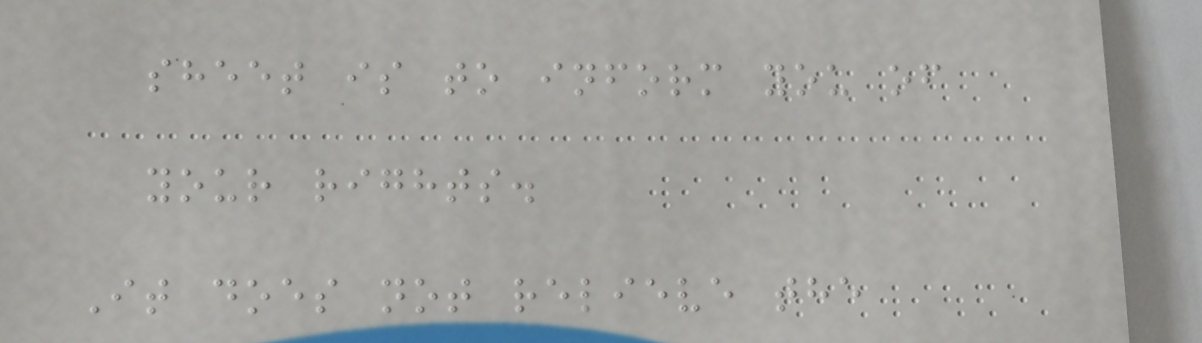sheet is to inform you of
your rights.
It does not relieve the
